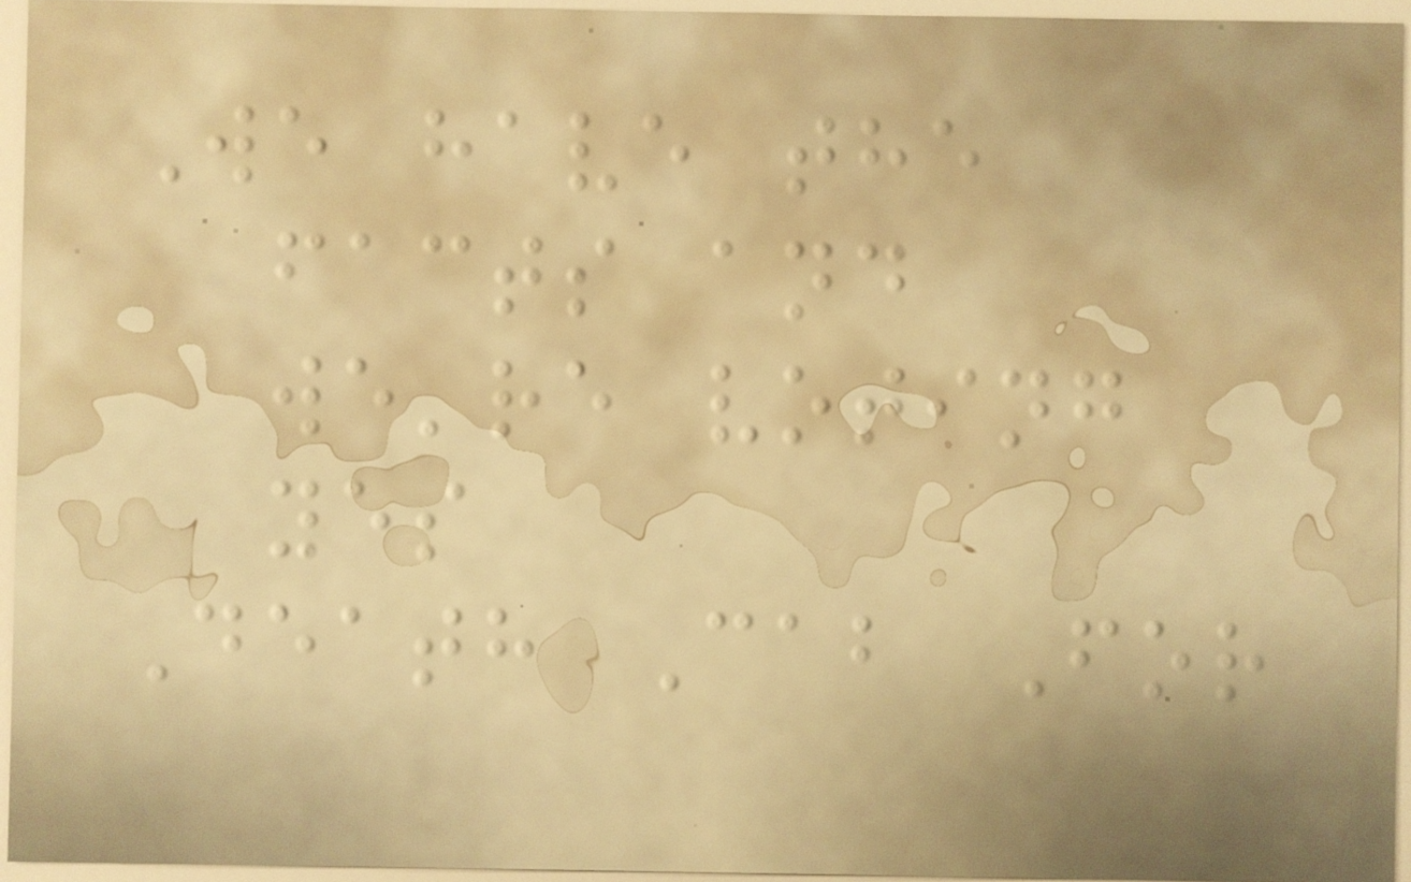We have the
facts and
we're voting
yes
Death Cab For
